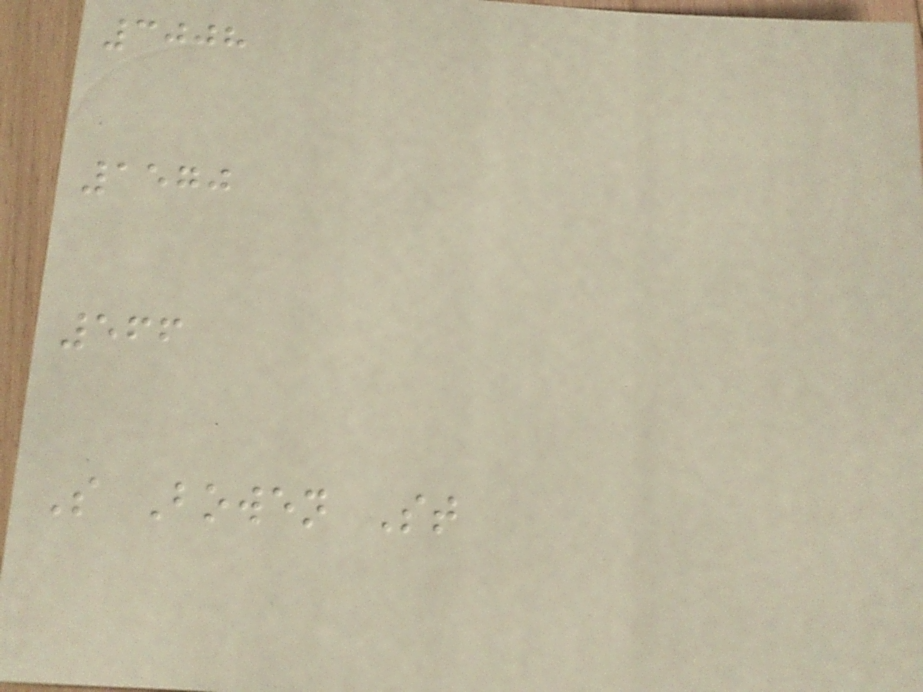3008
1570
566
S Bowen St
